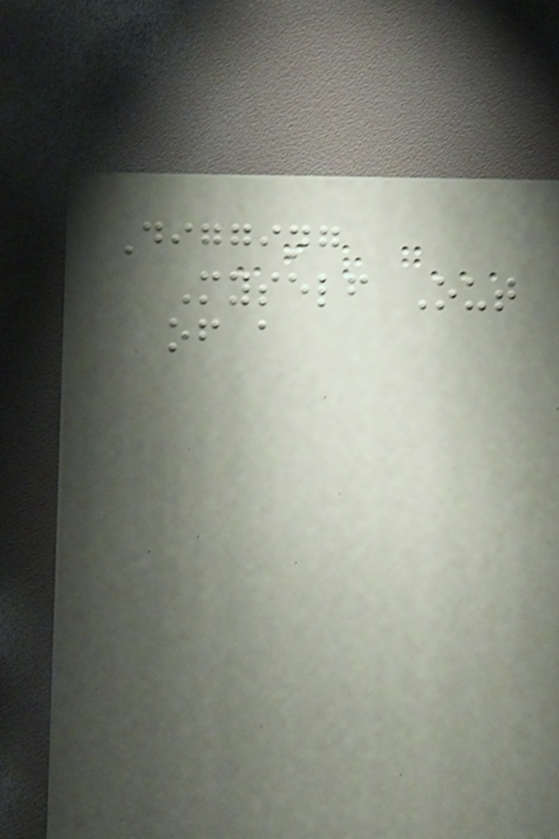Digging
Myself Out
of a
